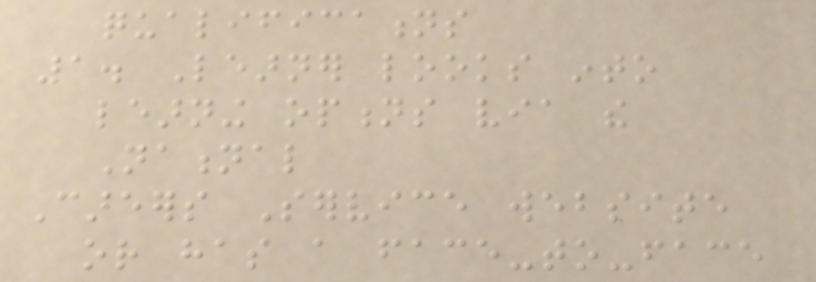qualifications
1. Learner looks into
learning options via the
National
Careers Service website
or has a face-to-face
